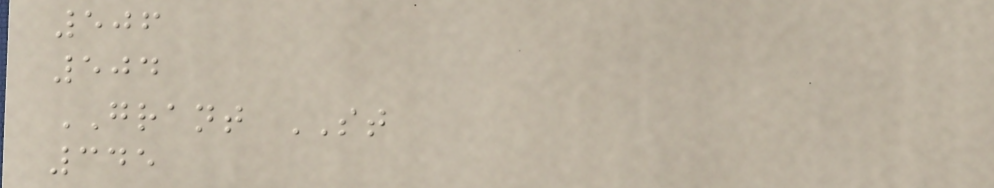506
504
GRANT ST
345
